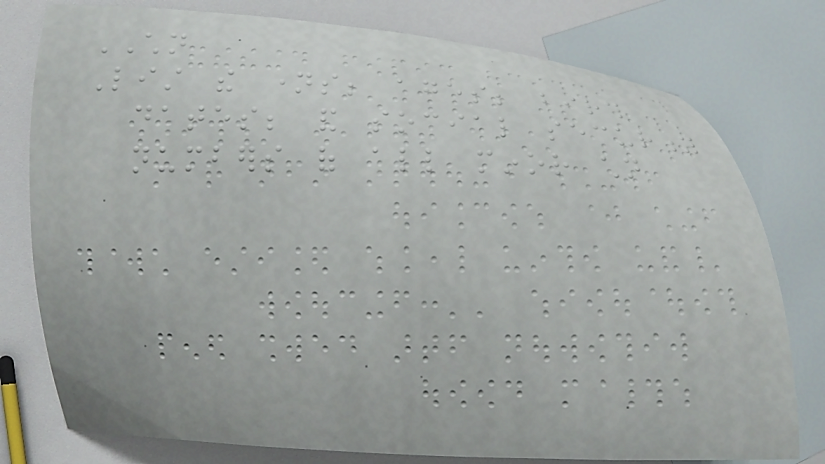CHILDREN
List the names; ages; birth
dates; and social security
numbers of all minor children
